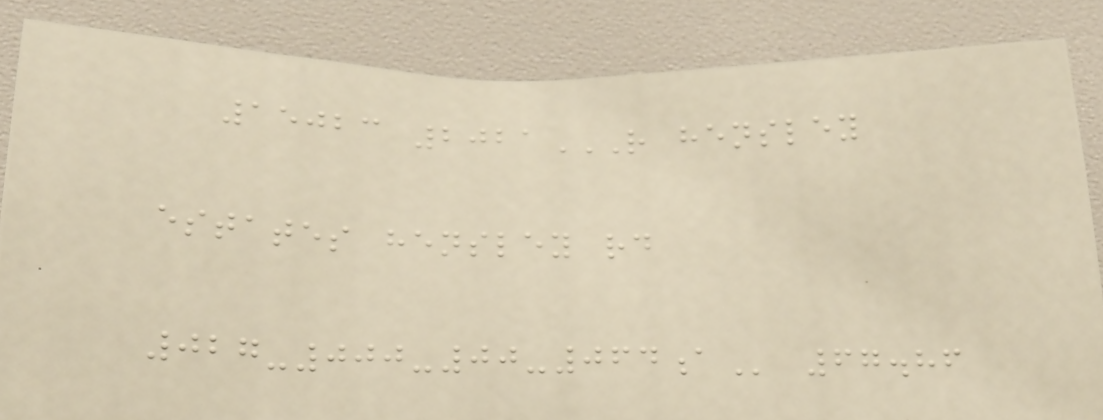15023 2021R HENSLEY
ESTATES HENSLEY RD
027-000-00-064A 67.86
